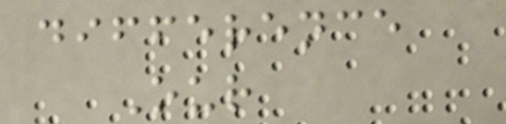difference
Our
